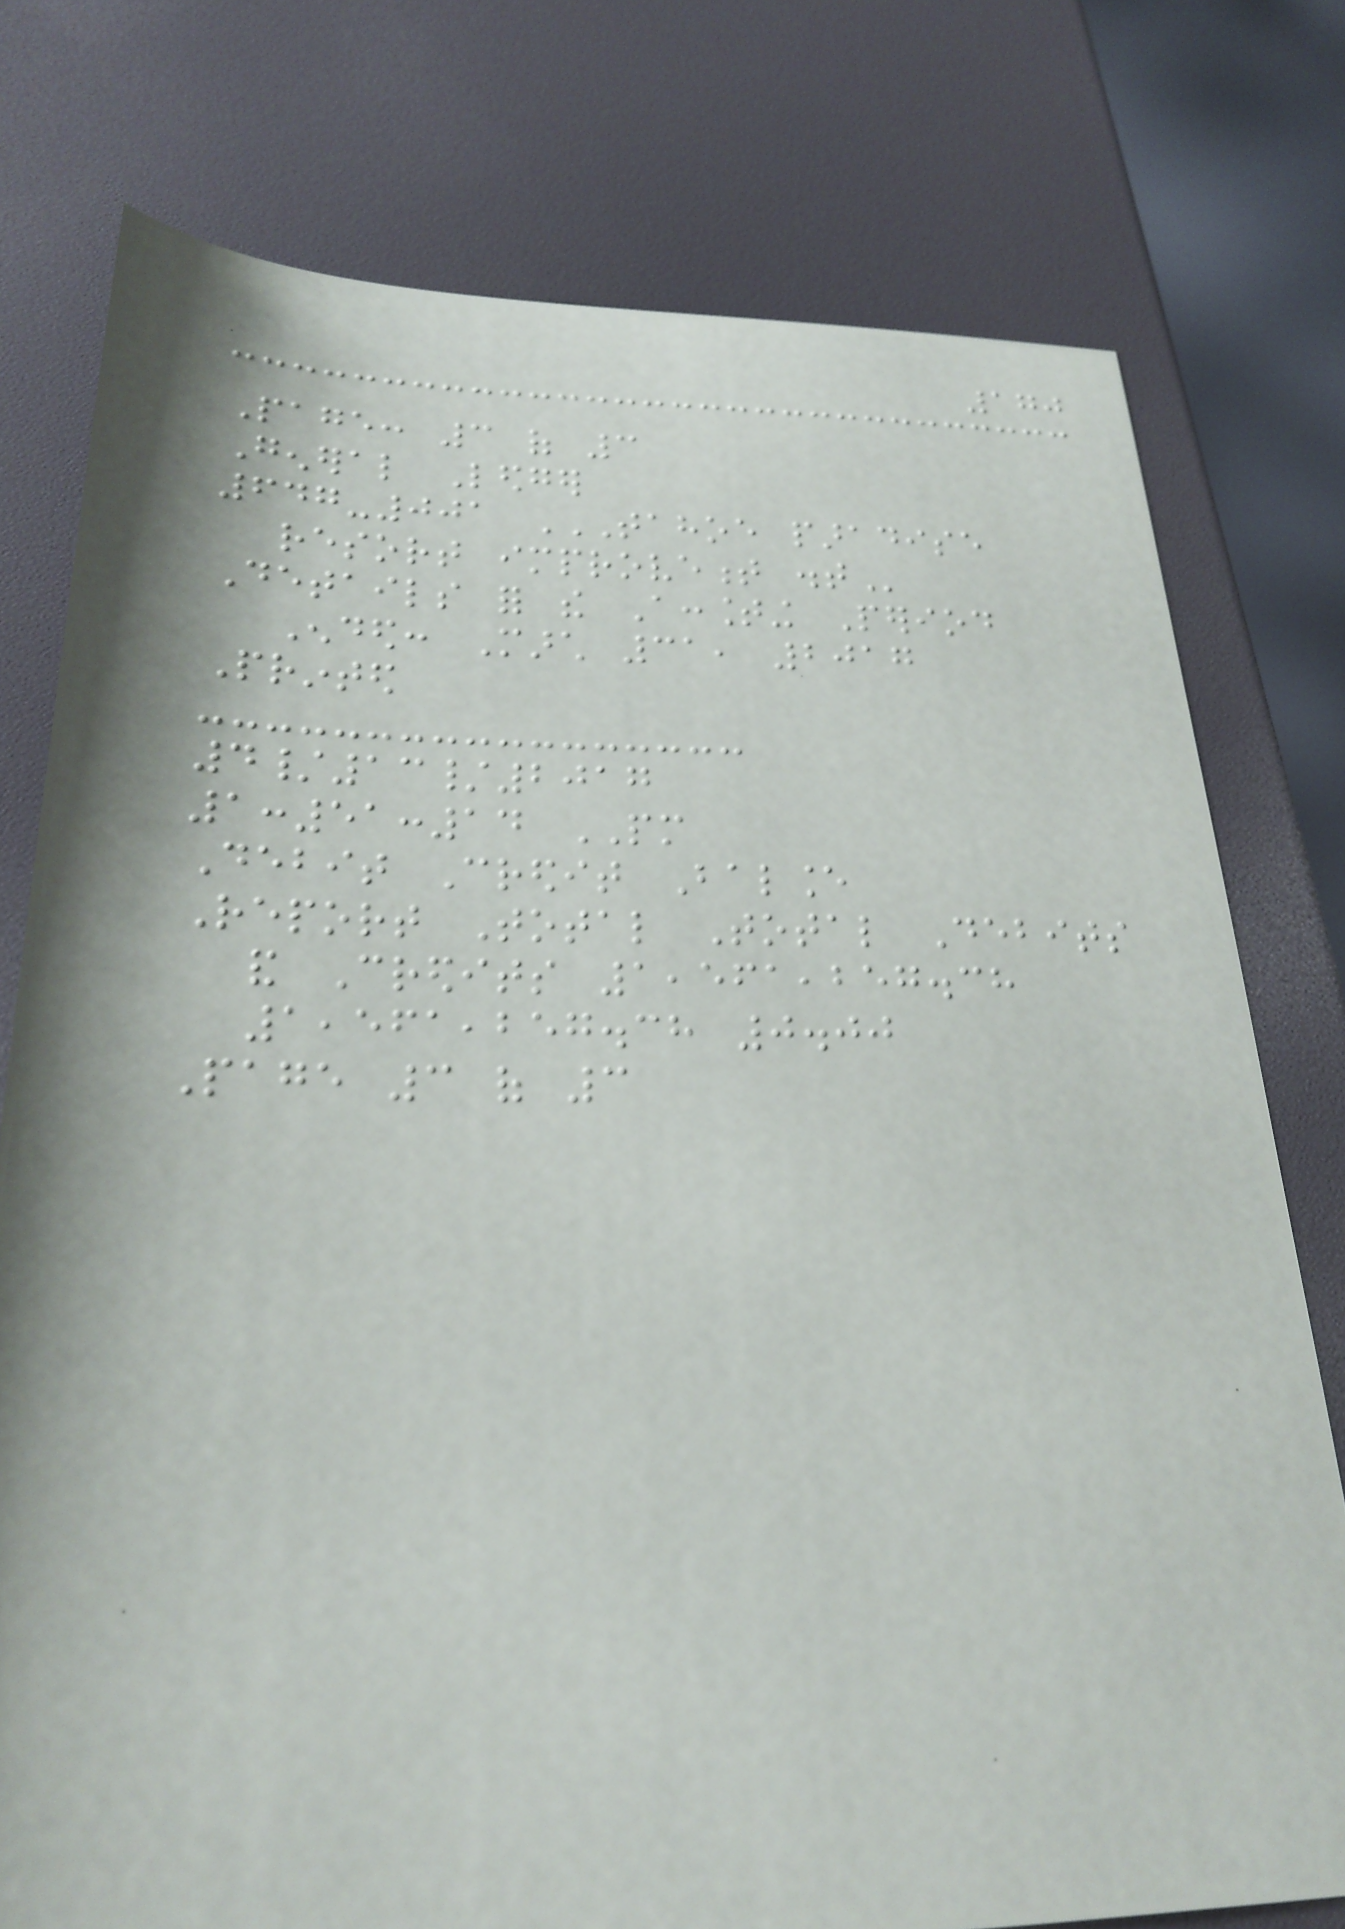170
Page: 3 of 3
General Ledger
647-001 TAHOE PARADISE
RESORT IMPROVEMENT DIST
Details for the Accounting Period
Ended: March 31, 2017
Printed
4/13/2017
1:51:14 PM
Debit Credit Balance
Report Total Total Debits
and Credits 1,561,257.38
1,561,257.38 0.00
Page 3 of 3
